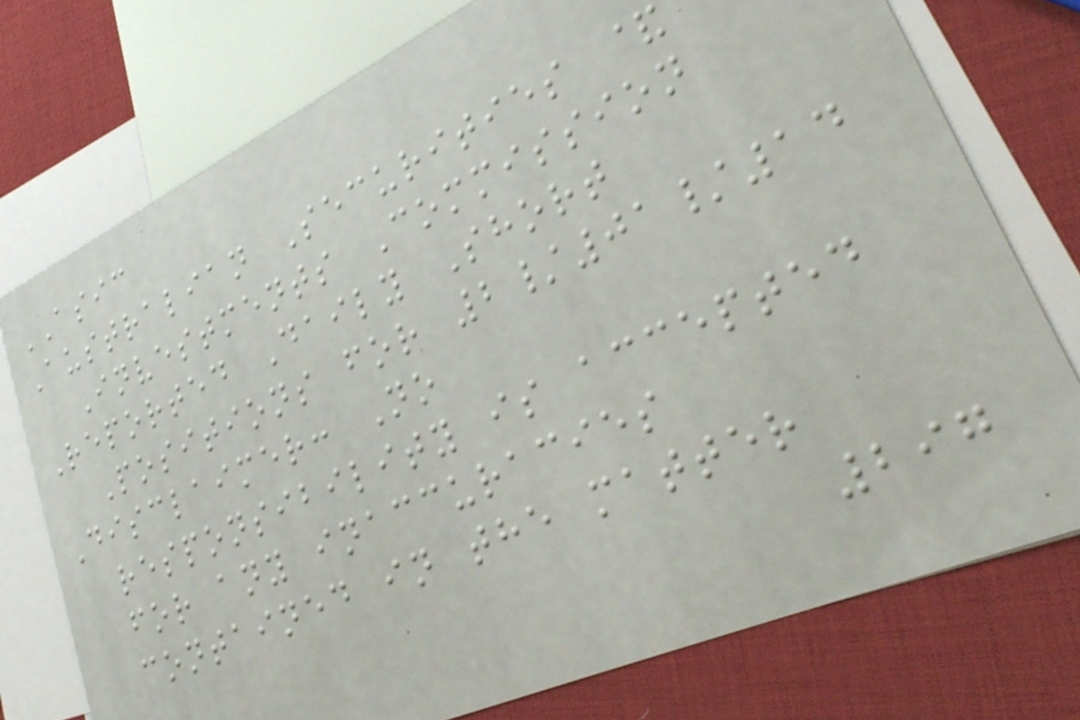ASIC
Australian Securities &
Investments Commission
Reported Daily Short
Positions for 2/01/14
Disclaimer: No
responsibility is accepted
for any inaccuracies
contained in the matter
297
